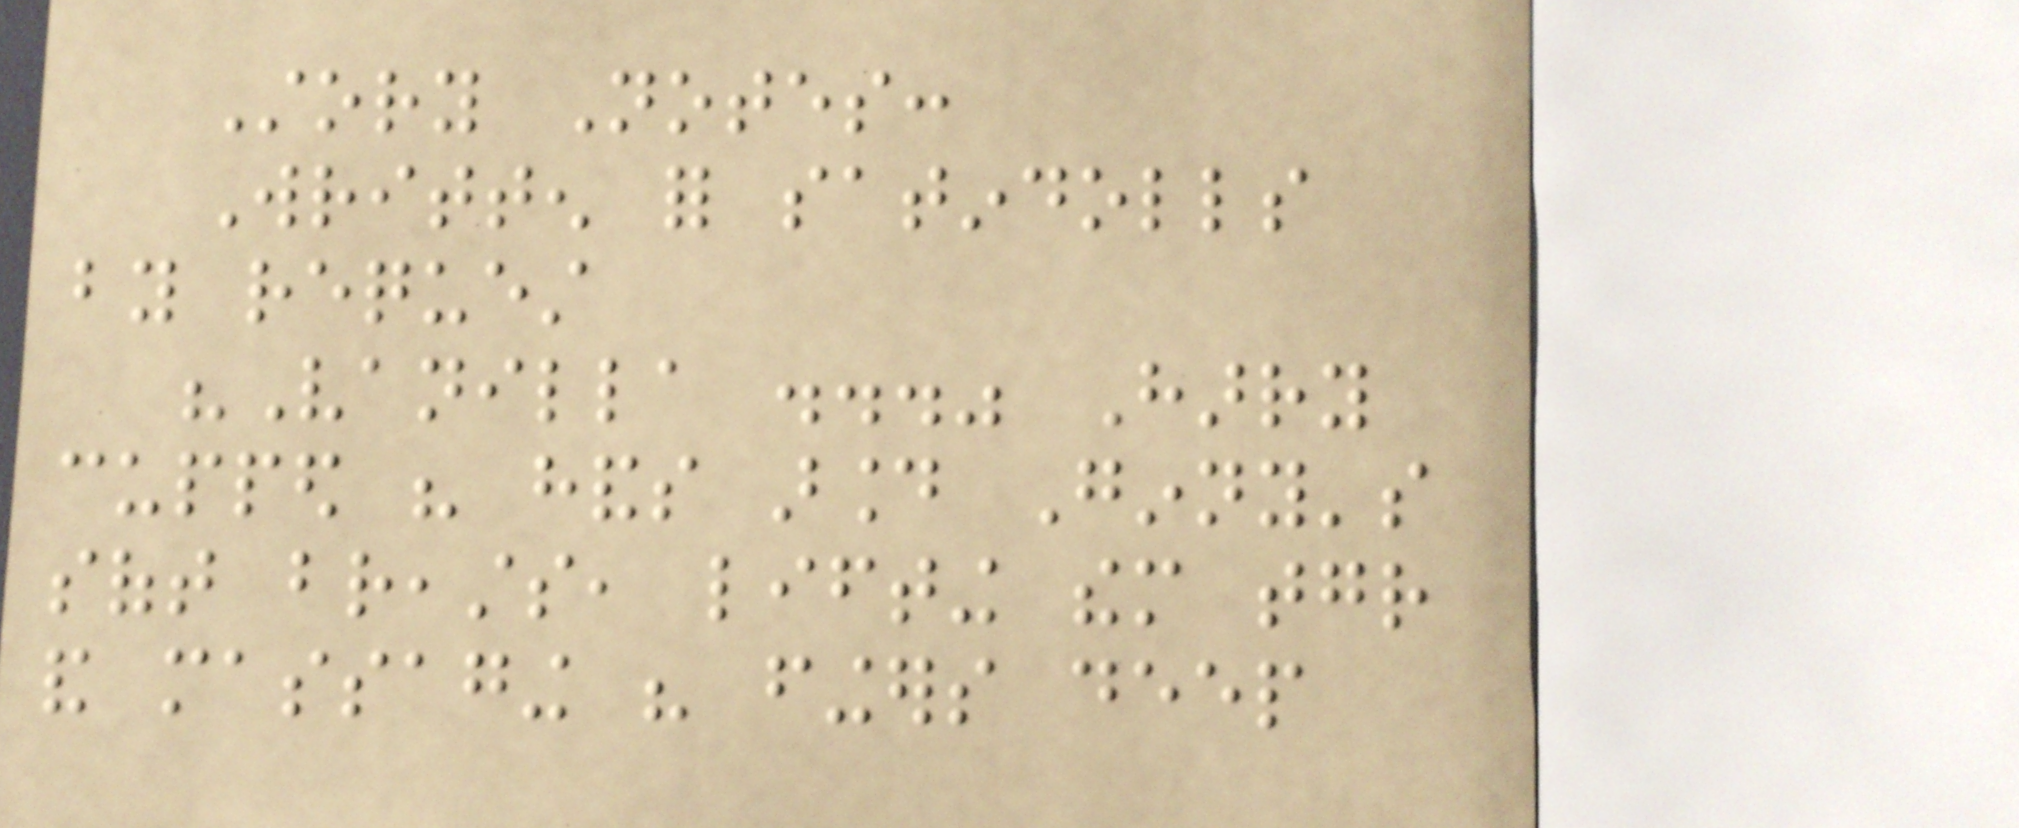Story Notes:
Written for satindolls
by request
"Vanilla ..." Harry
cupped his hands around Ginny's
soft breasts, lifting them together
and massaging his fingers deep
